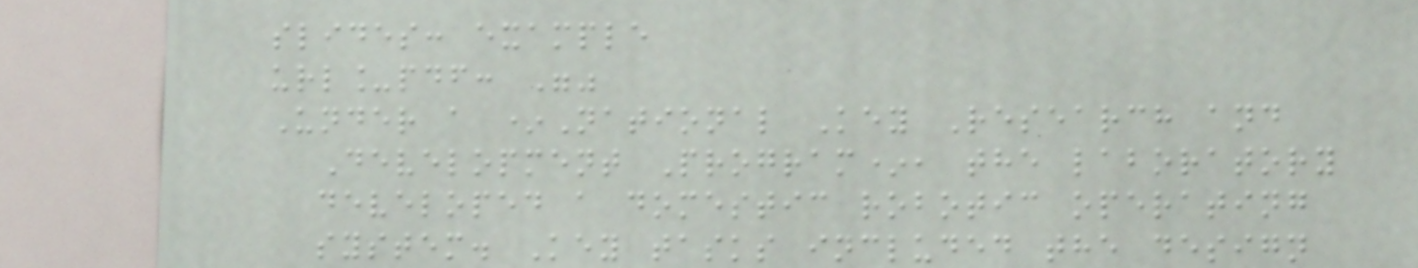slides: example
url_pdf: ""
Under a *National Key Research and
Development Program*, the laboratory
developed a domestic robotic operating
system. Key tasks included the design
